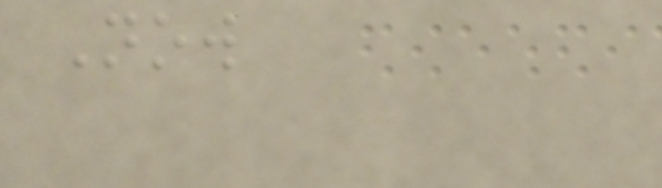Now
